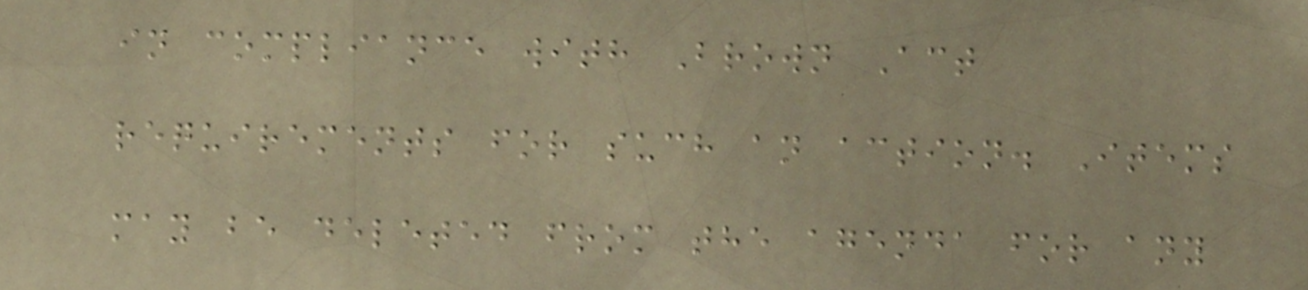in compliance with Brown Act
requirements for such an action. Items
may be deleted from the agenda for any
